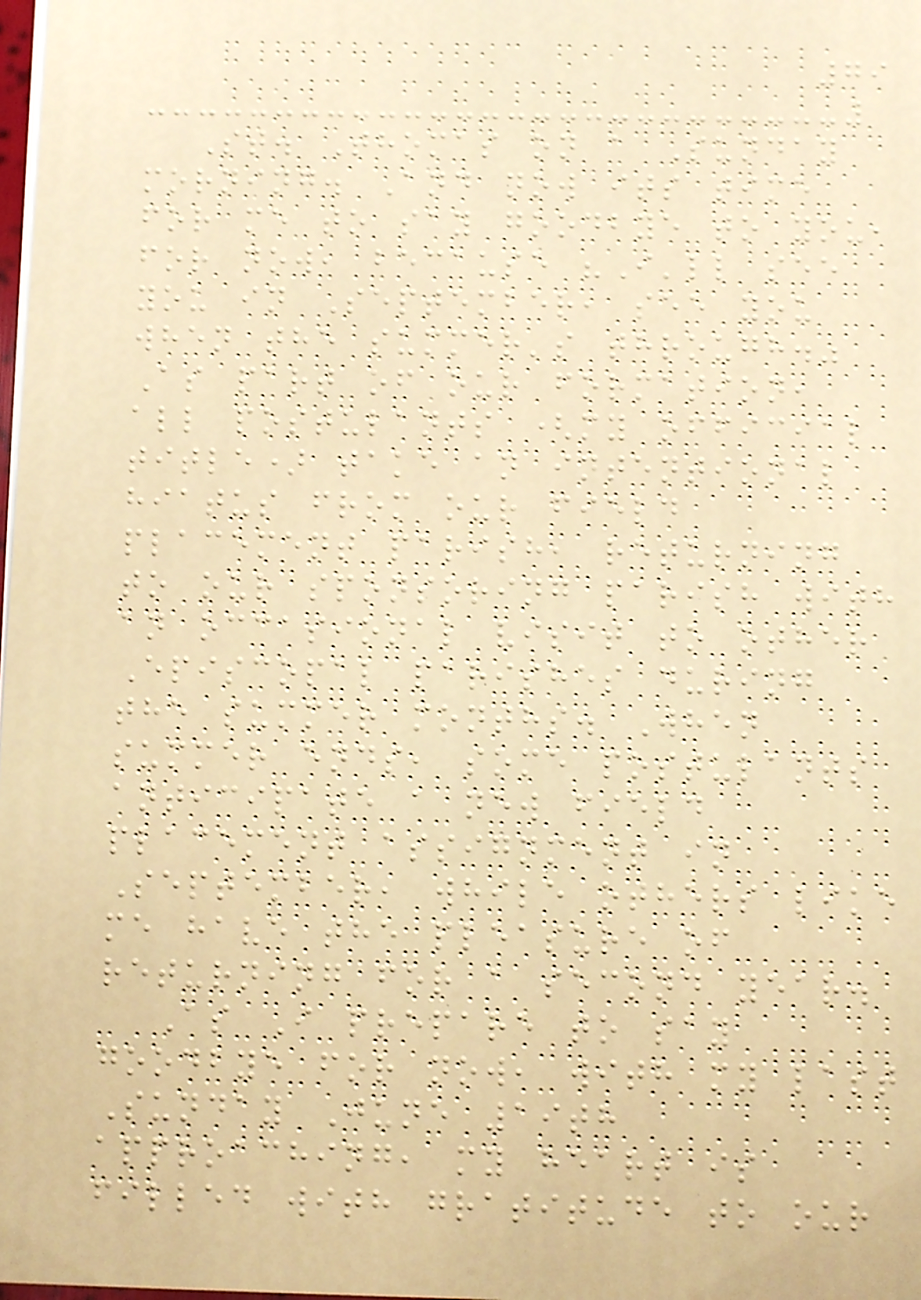79
St. Thomas on a Sunday
morning. And now its time
for me to say goodbye to you,
for now, because "I'll see
you in September, see you
when the summer's through."
As part of our formation,
all postulants (my official
title) take an intentional
hiatus from our field
placement parish, returning
to our sponsoring parish with
an occasional visit to other
Episcopal parishes during
the summer months. When
summer ends, some postulants
anticipate a new field
placement assignment in
September, while others like
me have the pleasure of
returning for a second year.
As I prepare to say
goodbye for now, with my last
Sunday June 19th
approaching, my heart is
filled with gratitude to our
